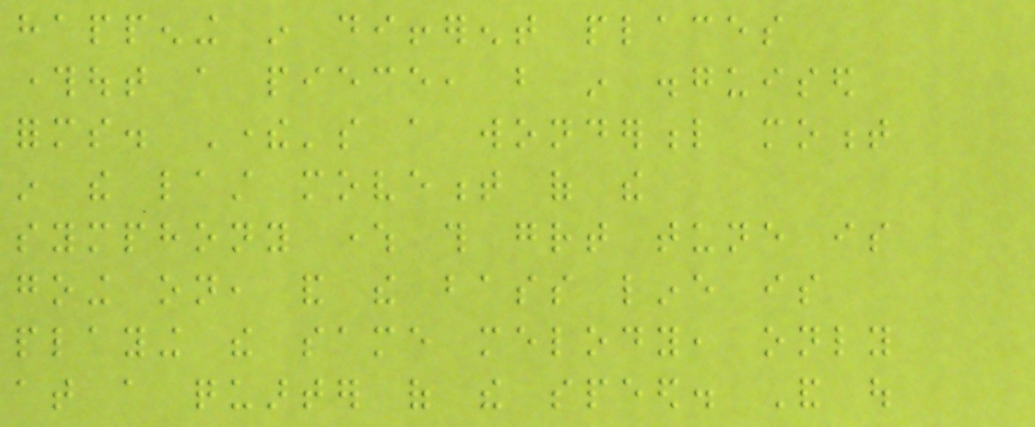happening in different places
throughout a piece, but in disguised
forms. There's a wonderful moment
in the last movement of the
symphony where this great tune is
going on, and the bass line is
playing the same melody, only
at a quarter of the speed. And out
